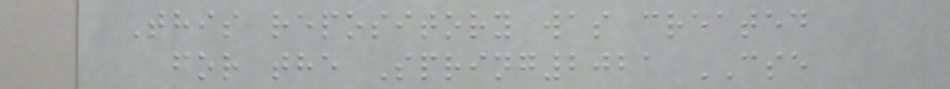This repository was created
for the Spring2021 CSE
